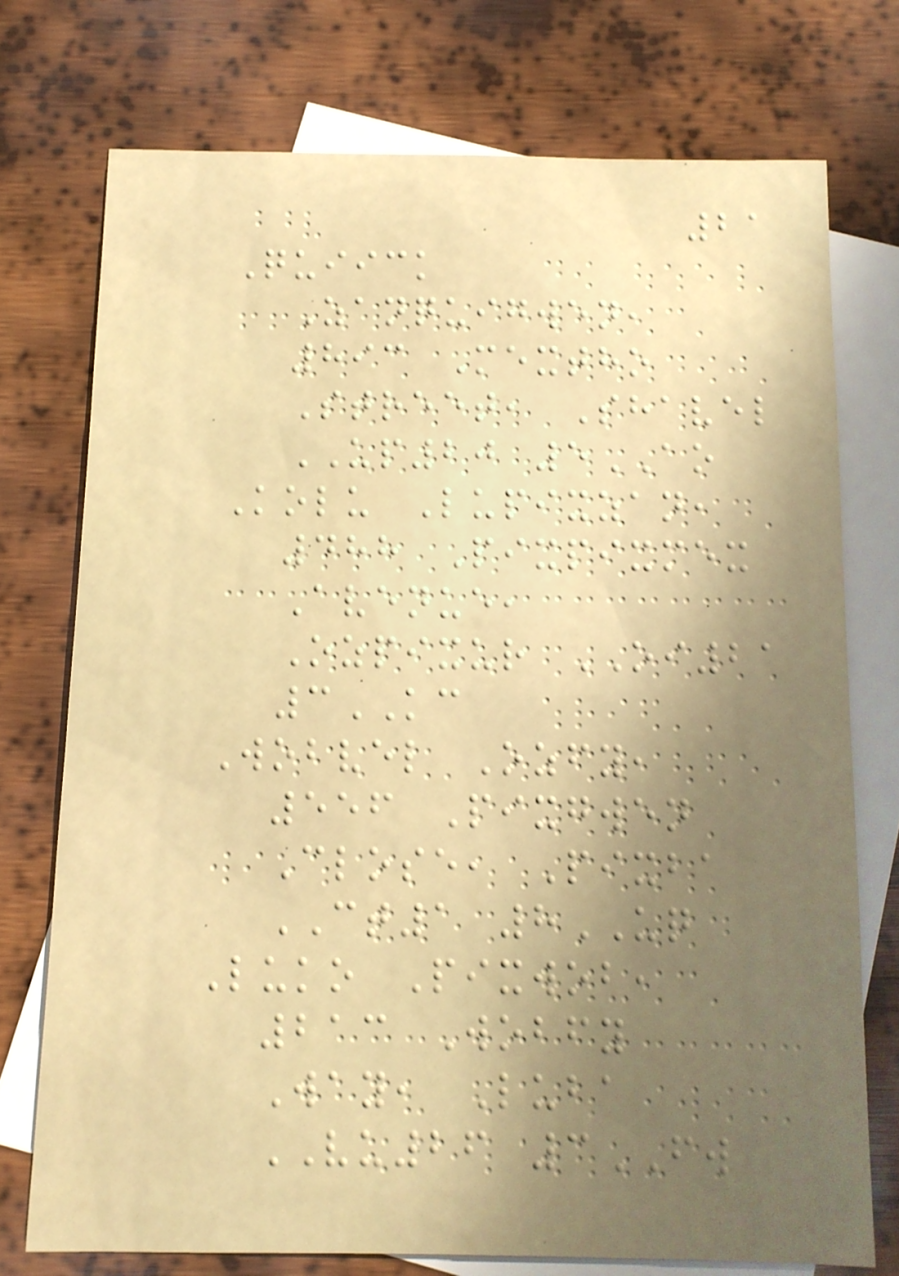21
Quiick
Zanquigwen,
893 Mextho
Street, Shavel
UP20 5AO
Kolu Lupixzan,
488 Pixpixmex
Avenue,
Ozpixur OI21
3KC
Wobvel Ozfy,
556 Pixgwen
Close, Pixba
CT1 8UQ
Luko Pixwob,
213 Wobfy
Way, Luba
VU26 3FW
